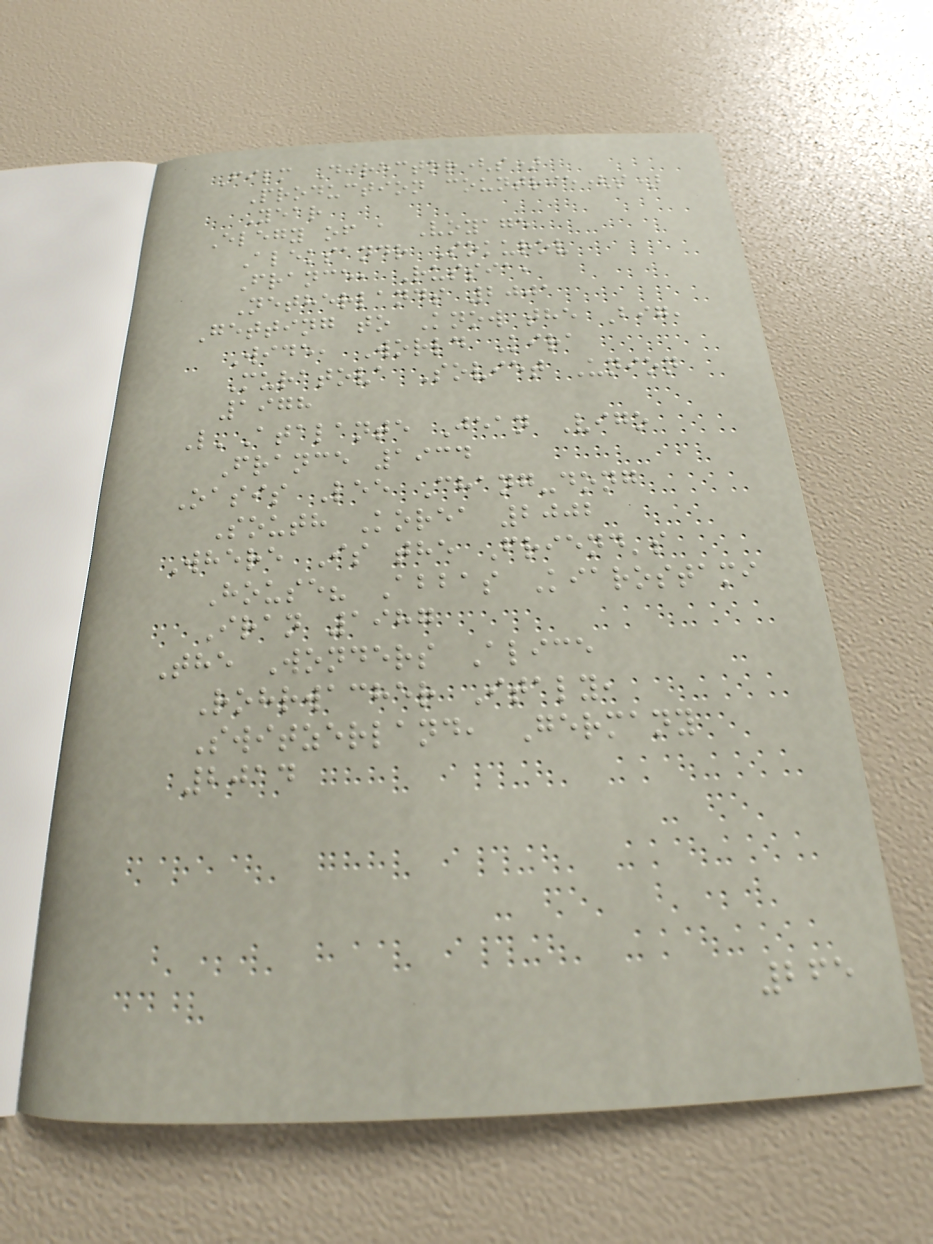Film Director(s)
Production countrie(s)
Year
Elegy of a Voyage
Aleksandr Sokurov
France, Russia,
Netherlands 2001
Getting to Know the Big,
Wide, World Kira
Muratova Soviet Union
1978
L'Atalante Jean Vigo
France 1934
Oasis Lee Chang-dong
South Korea 2002
Where Is the Friend's
House? Abbas Kiarostami
Iran 1987
The Wonders Alice
Rohrwacher Italy,
Switzerland, Germany
2014
265
